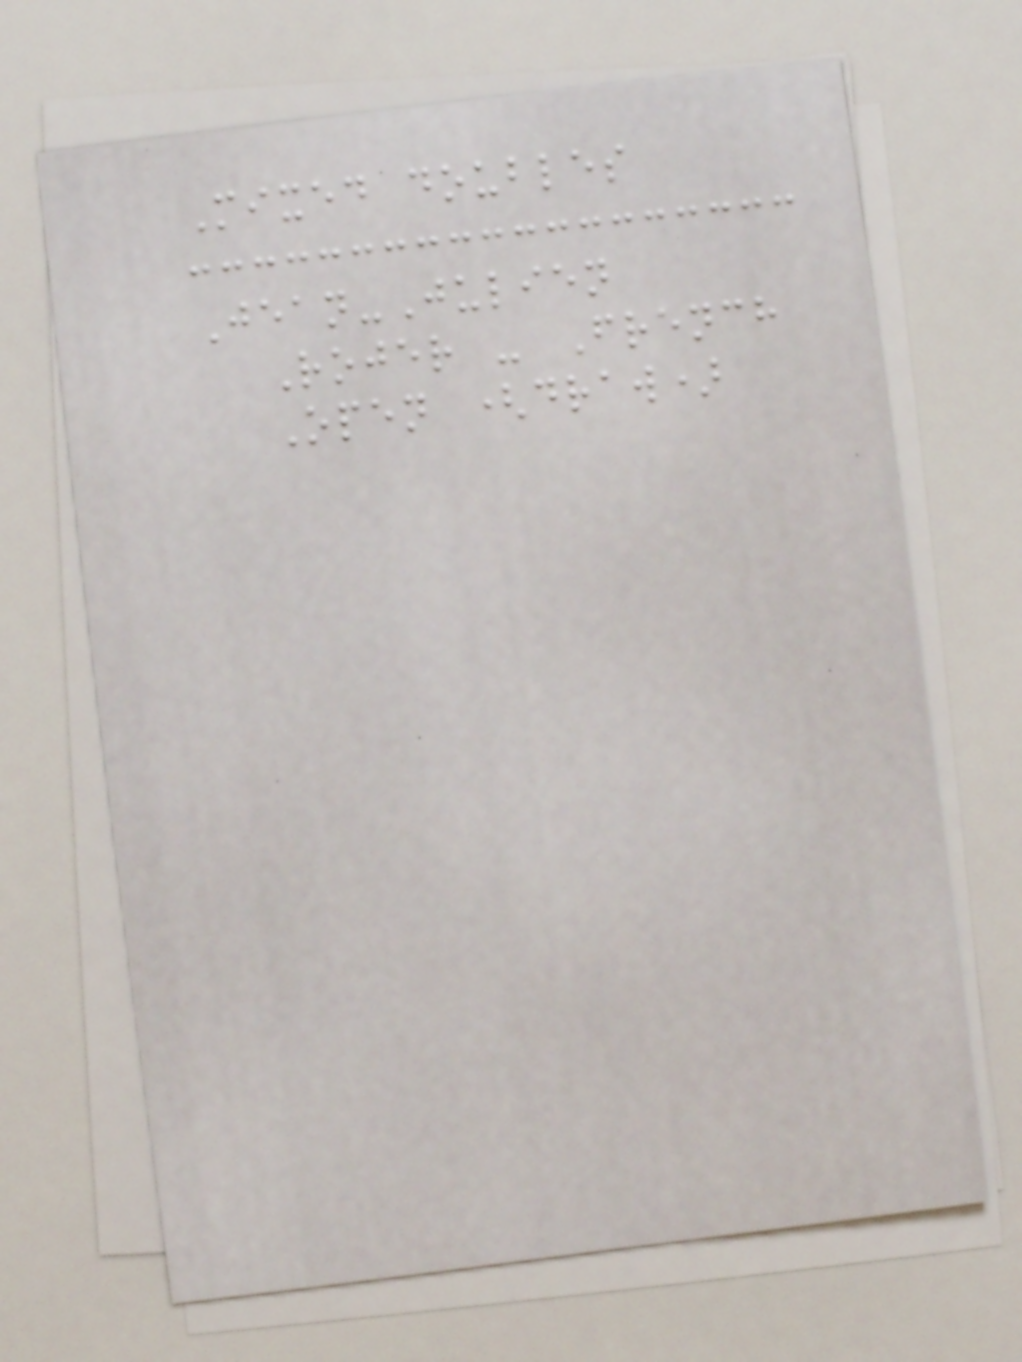Mixed doubles
Jean-Julien
Rojer - French
Open (draw)
